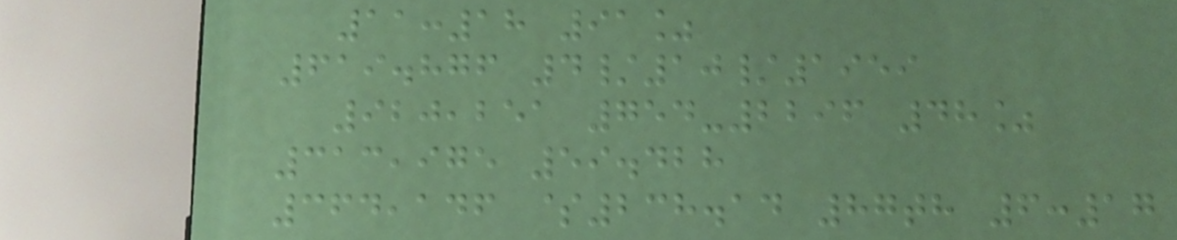11:18 91%
619.876 4/10/1959
920,251 754-2296 48%
313,975 59.428
364,146 $238.14 87th 6:17
